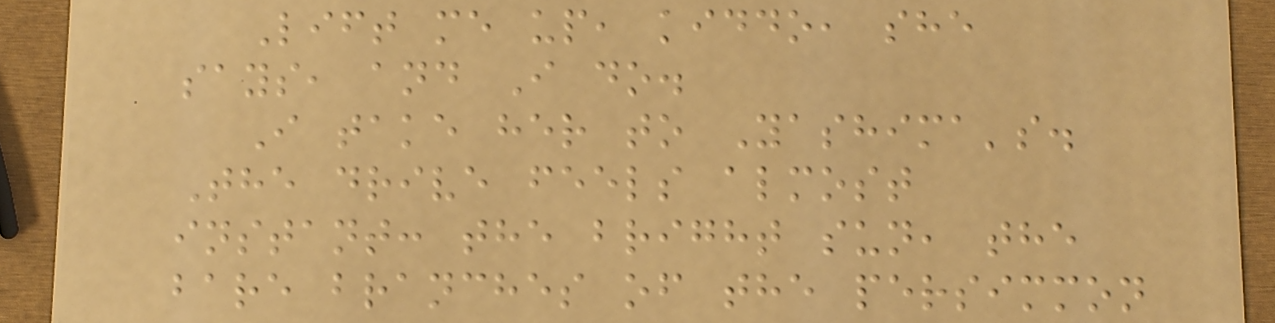Lift me up, kiddo, she
says, and I do.
I take her to Yashima's.
The drive feels almost
instant: the bright sun, the
bare branches of the persimmon
